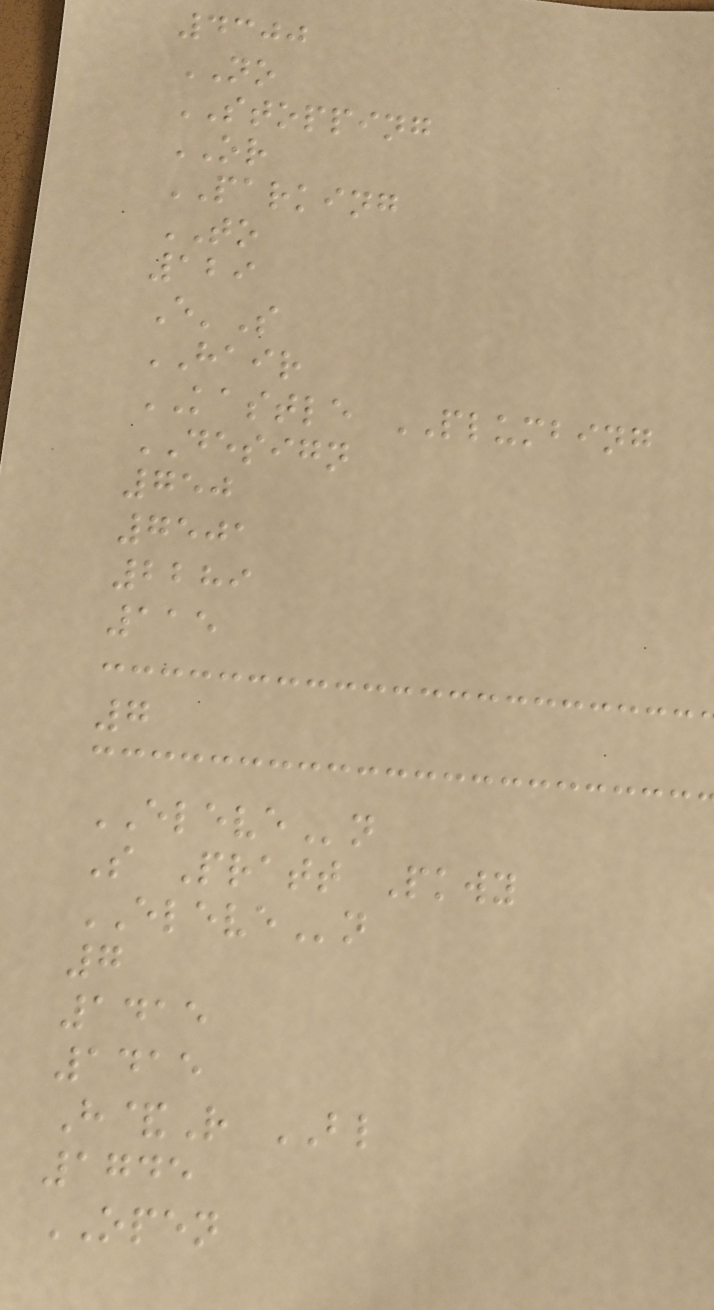4300
NO
STOPPING
OR
PARKING
TO
129
E'S
HAIR
KASTLE PLUMBING
DESIGN
750
7501
2289
115
7
ELEVEn
S Pratt Pkwy
ELEVEn
7
1415
1415
H&R BL
1745
OPEN
